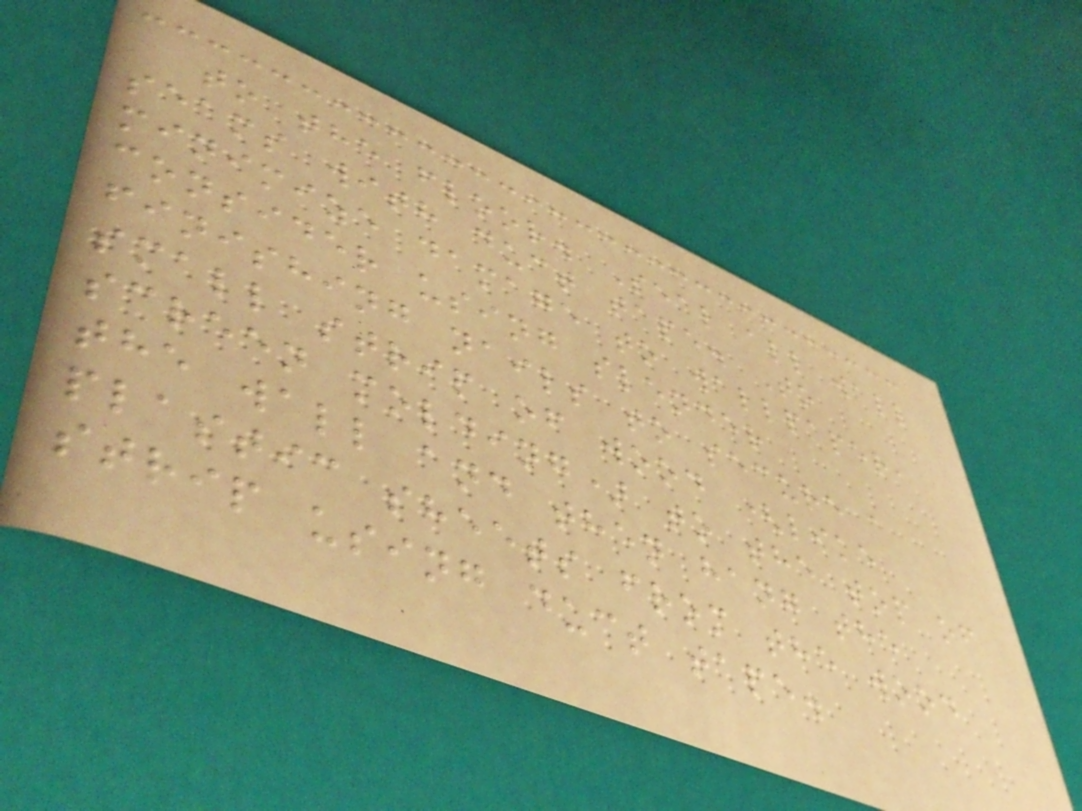to the floor. Seal all wall
seams with duct tape. To
minimize damage to wallpaper,
consider using slender
finishing nails to secure a
small strip of wood (like
screen molding) to the top of
the wall and then hang the
plastic sheets from the wood
strip using duct tape.
